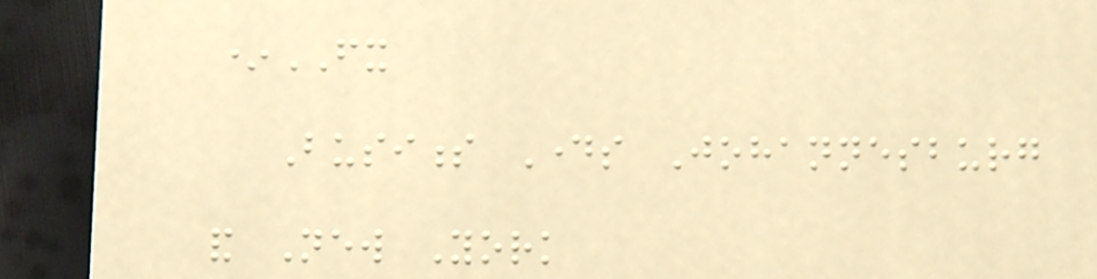*FX
Business Days Johannesburg
and New York
